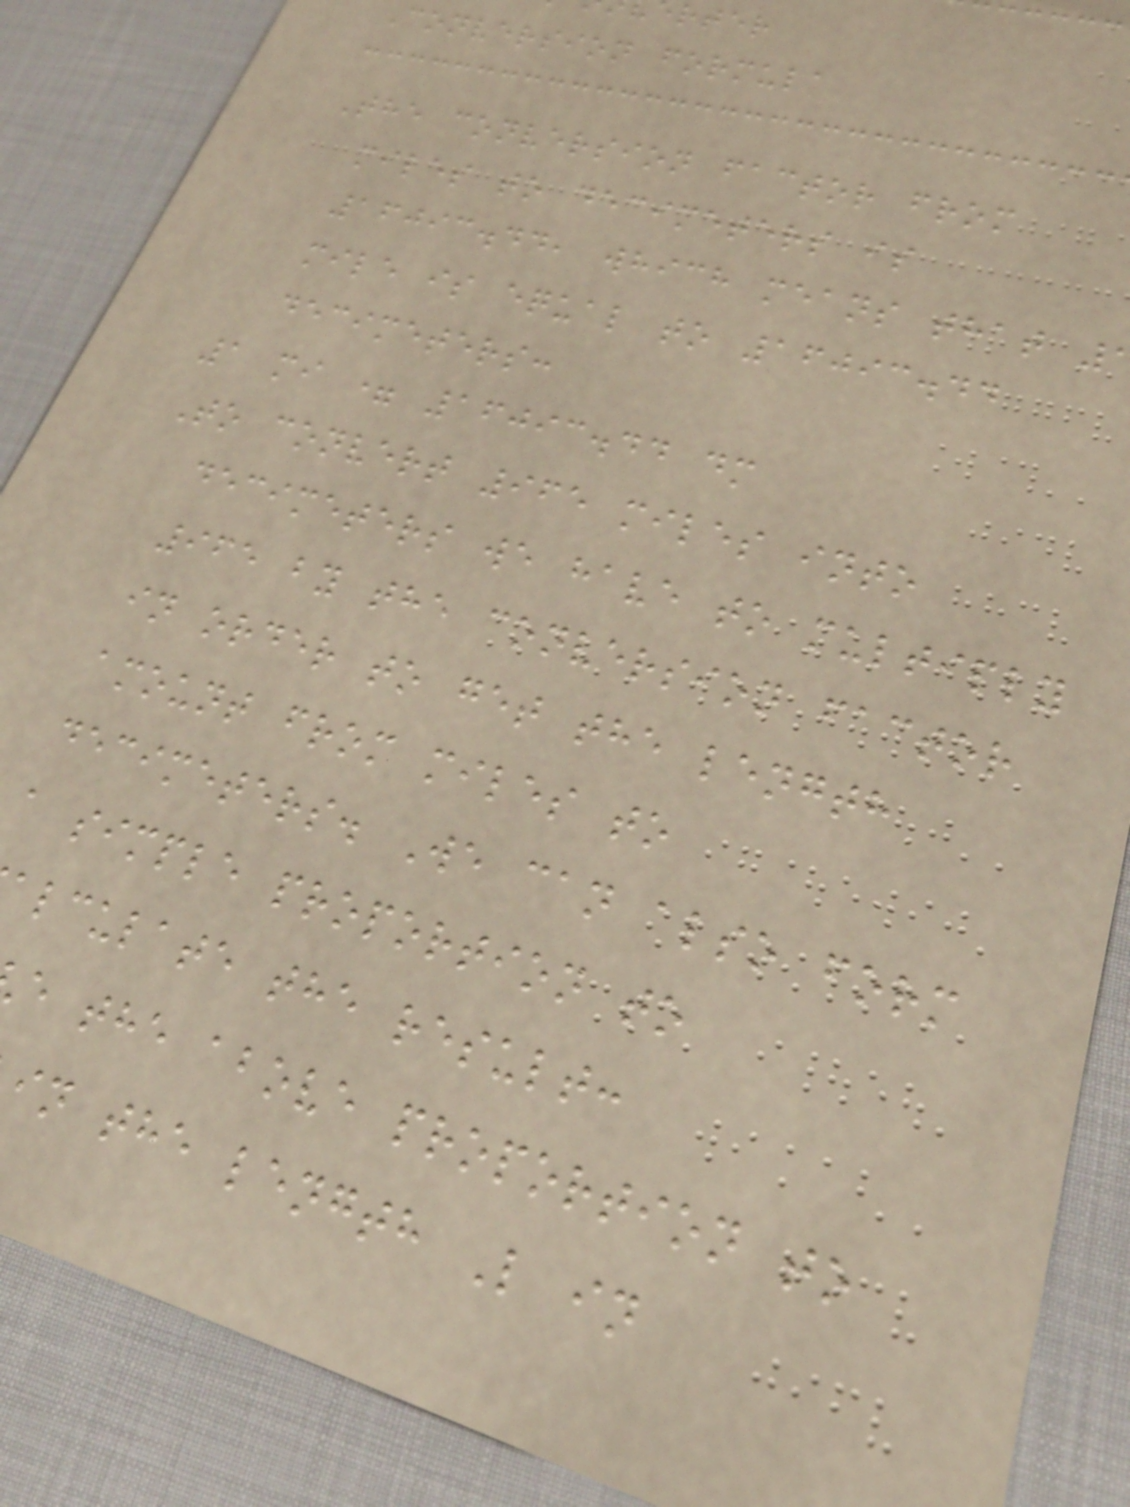rter
Conversion formula
The conversion factor from
miles to decimeters is
16093.44, which means that
mile is equal to 16093.44
decimeters:
1 mi = 16093.44 dm
To convert 965 miles into
decimeters we have to multiply
965 by the conversion factor
in order to get the length
amount from miles to
decimeters. We can also form
a simple proportion to
alculate the result:
e the above proportion to
in the length L in
